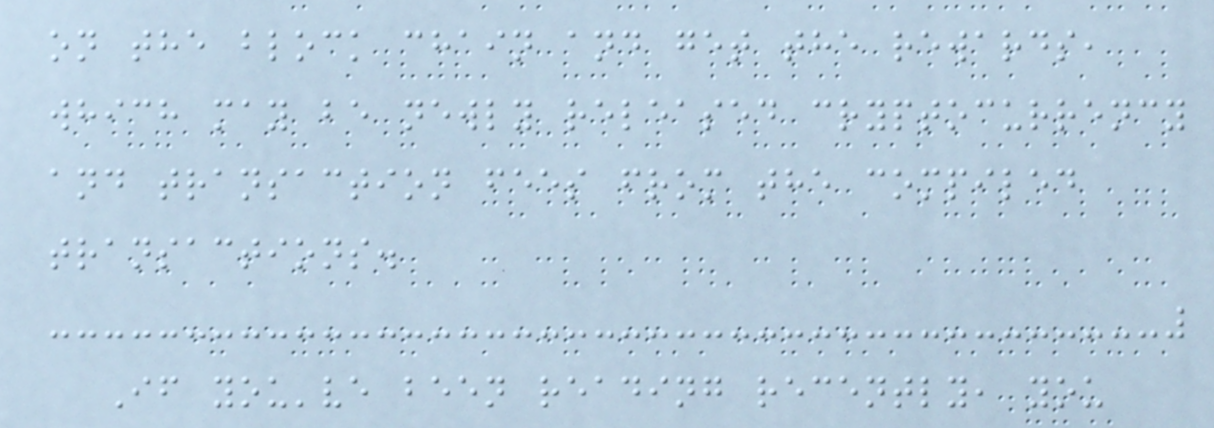on the block chain and get the rewards,
which may be newly released cryptocurrency
and transaction fees from the compiled
transactions.
If you've been reading recently, you
